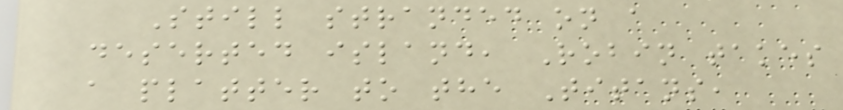Still stranded on a
deserted island, Robin takes
a platter to the Titans,
